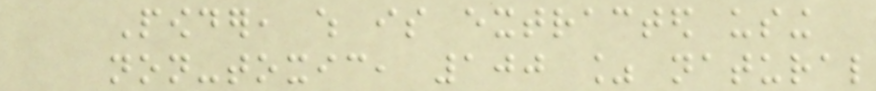Powder, which is extracted using
non-toxic, 100 % natural
